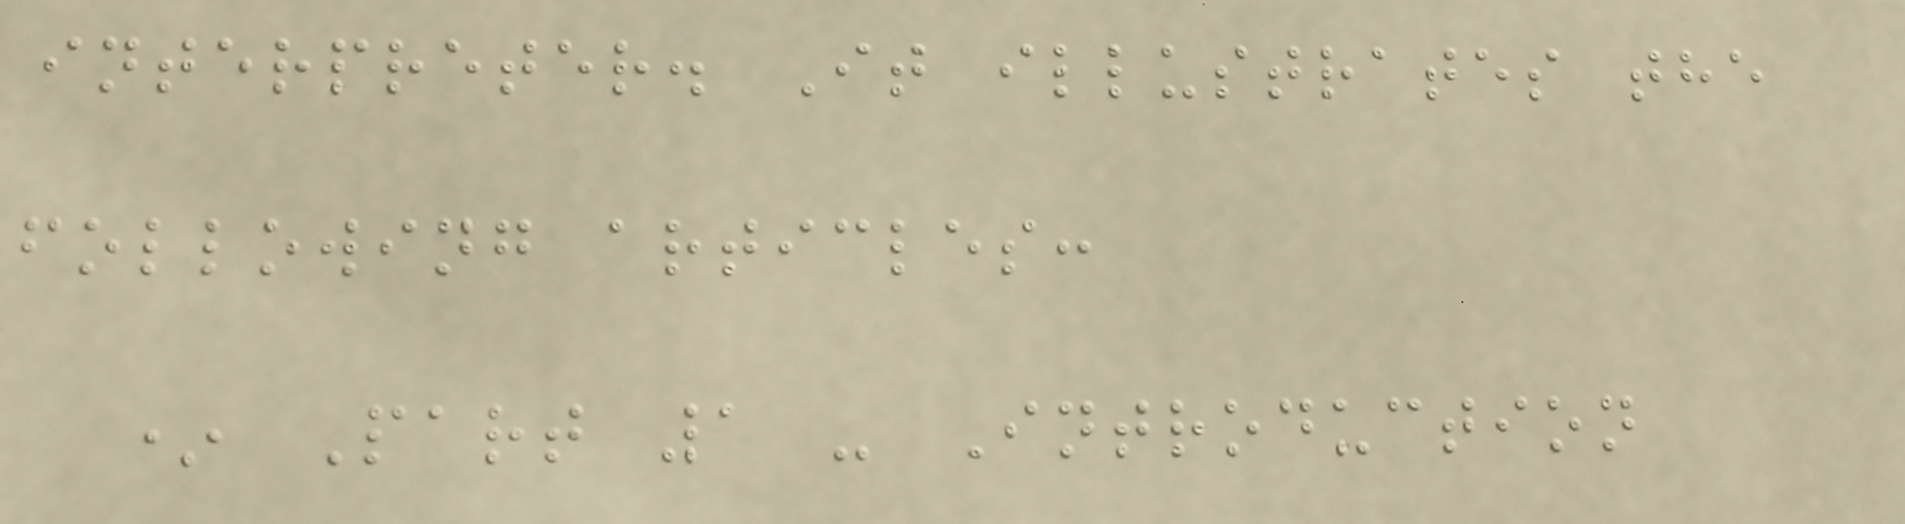interpreter. It illustrates the
following articles:
* Part 1 - Introduction
